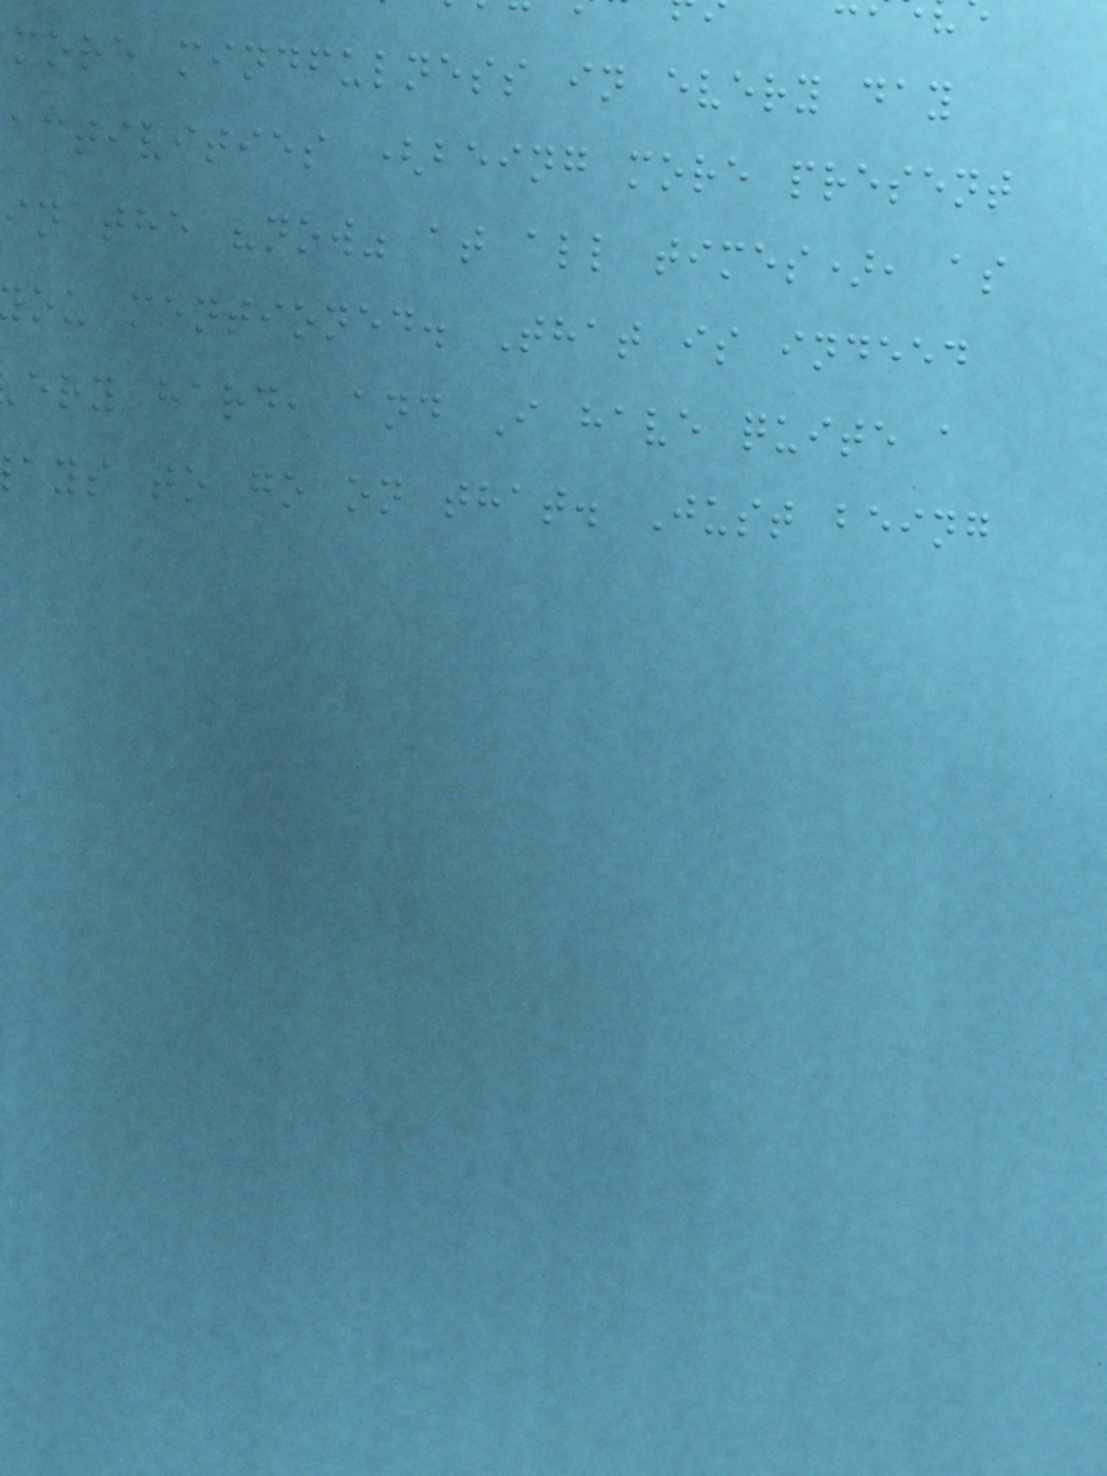more mindfulness in every day
activities (being more present
in the "now" at all times), as
ou mentioned. That is indeed
ery hard, and I have quite a
ays to go on that. Just being
